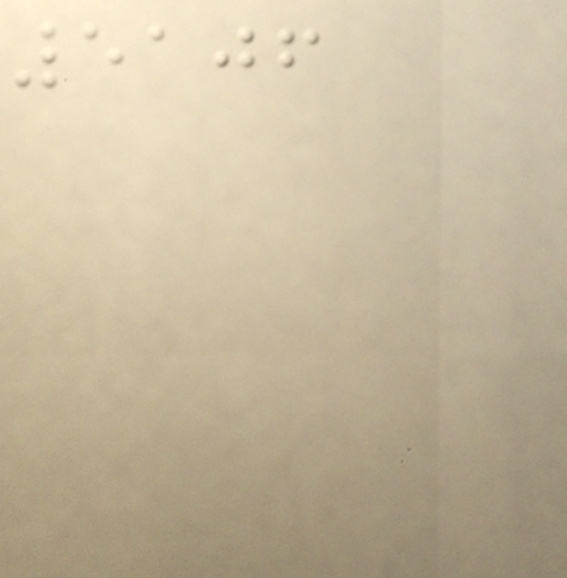5106
